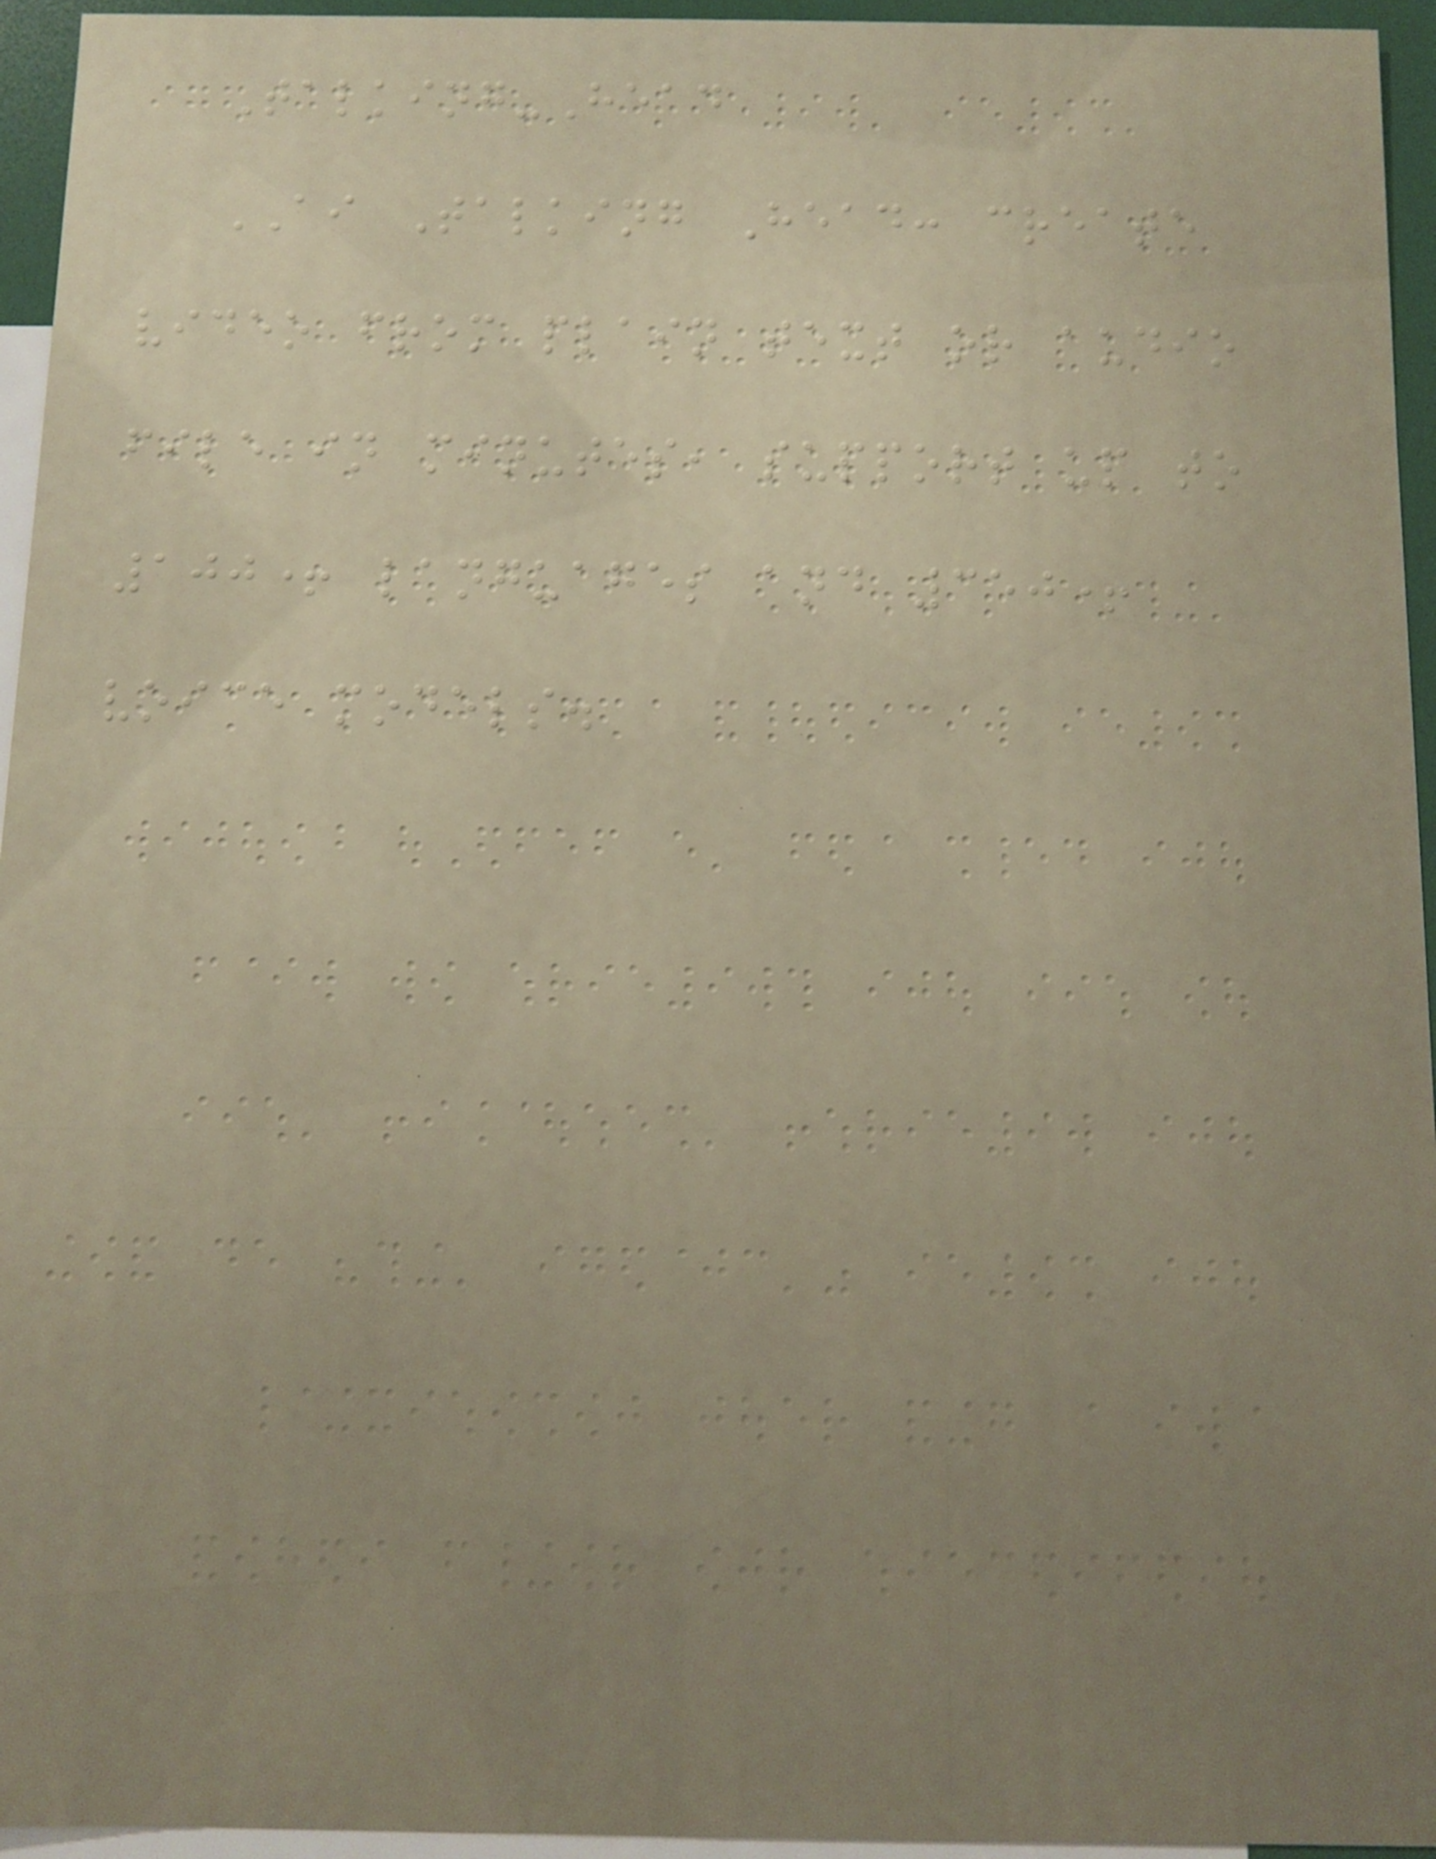Talking-Head
AI Talking Head: create
video from plain text or audio
file in minutes, support up to
100+ languages and 350+
voice models.
